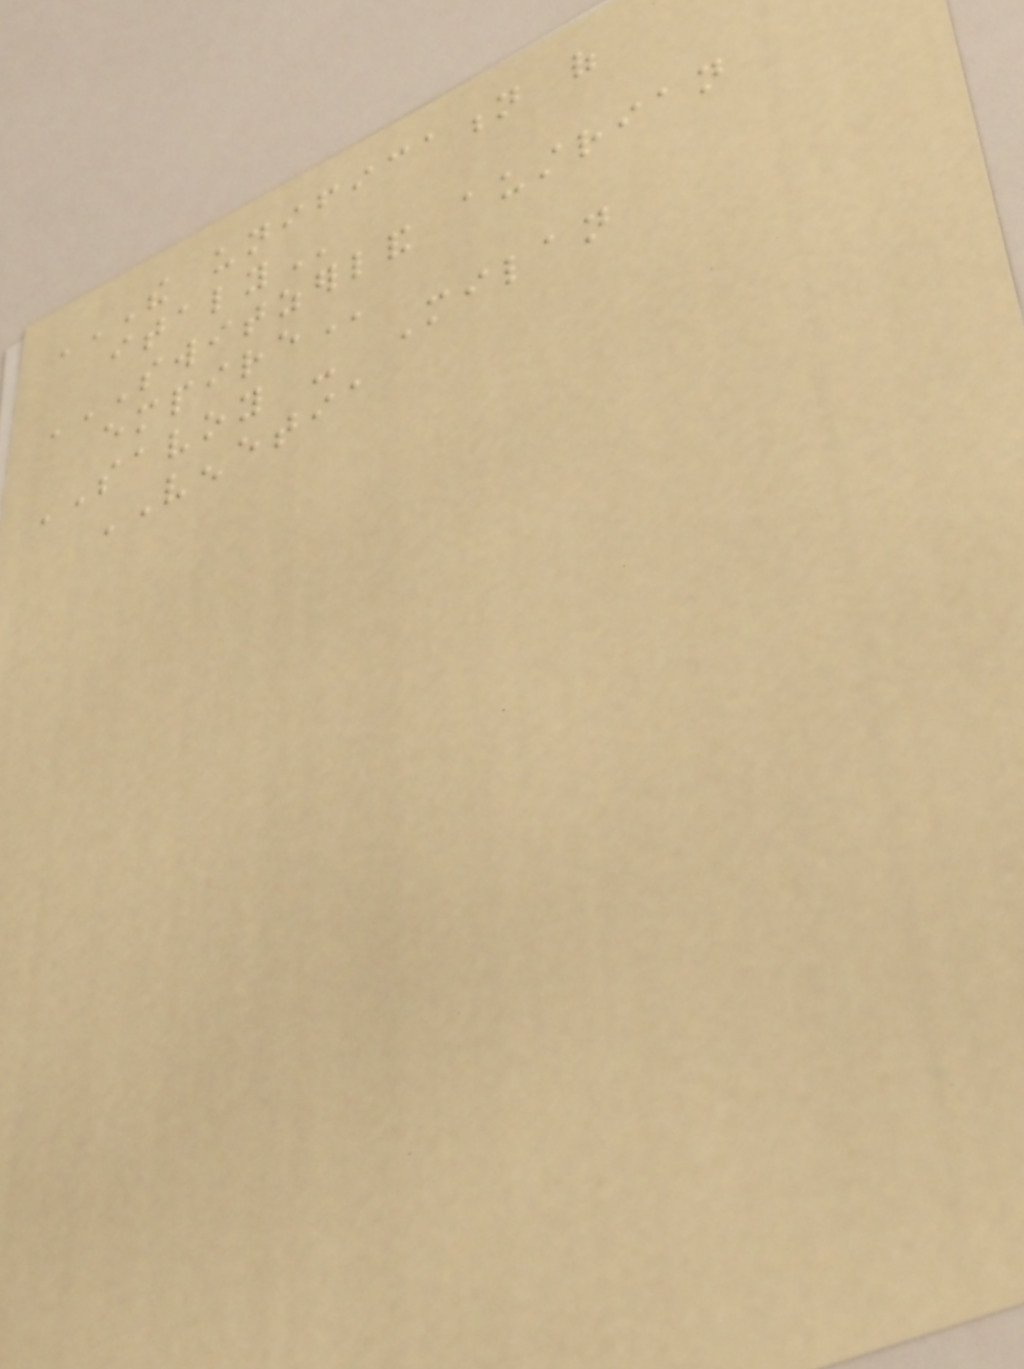THE UNIFICATION OF
ITALY
SWITZERLAND AUSTRIAN
EMPIRE
SAVOY - Milan
VENETIA
